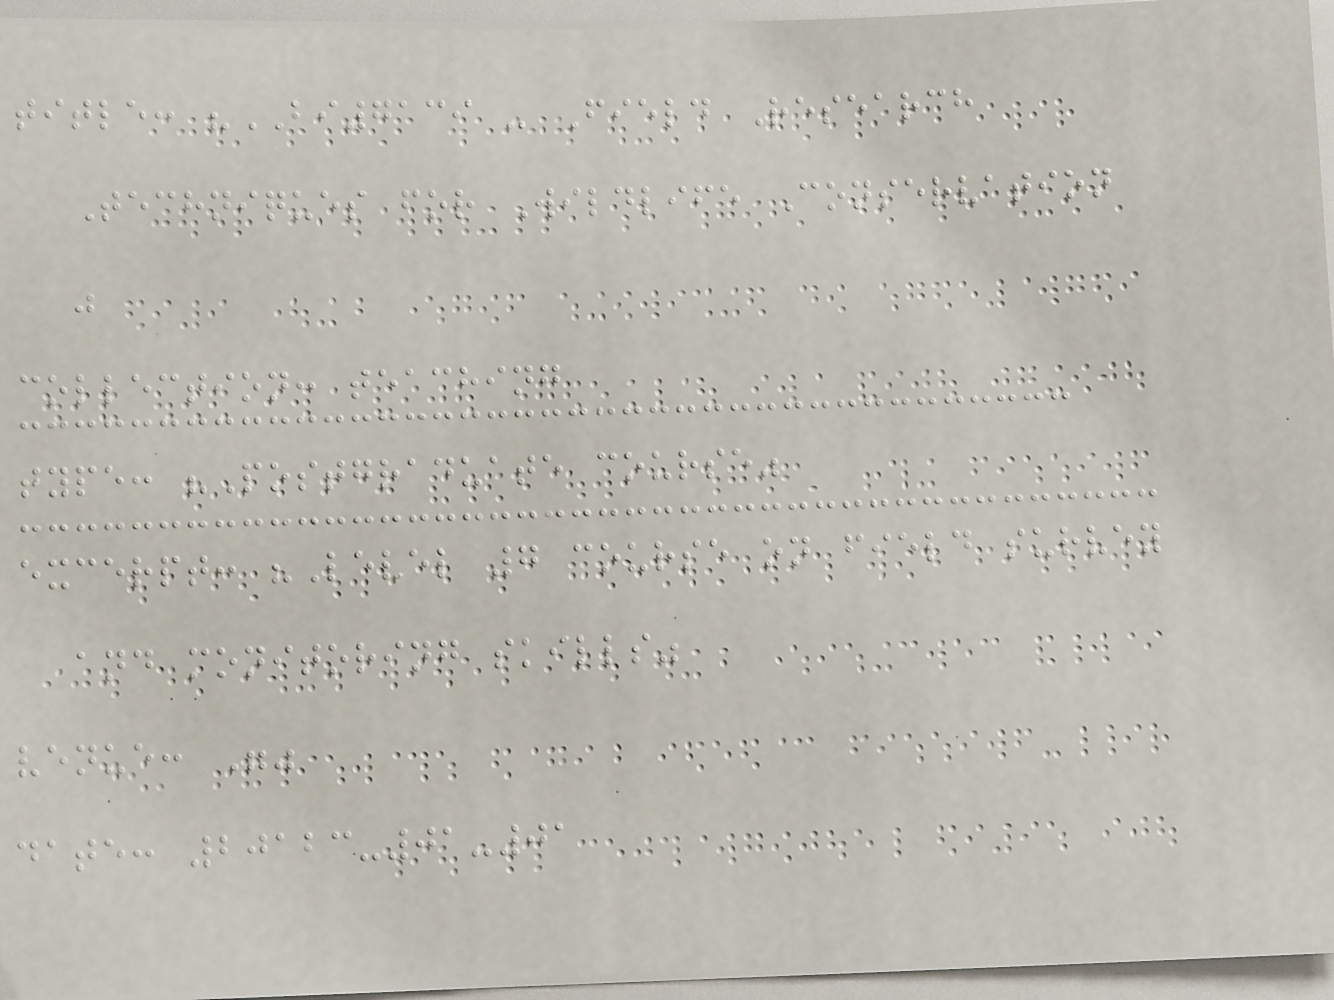title: "BI7139 - Field Research
Techniques for Wildlife Conservation
"
collection: teaching
type: "Postgraduate course"
excerpt: "Level 7 course on field survey
and monitoring skills"
venue: ""
date: 20123-01-01
